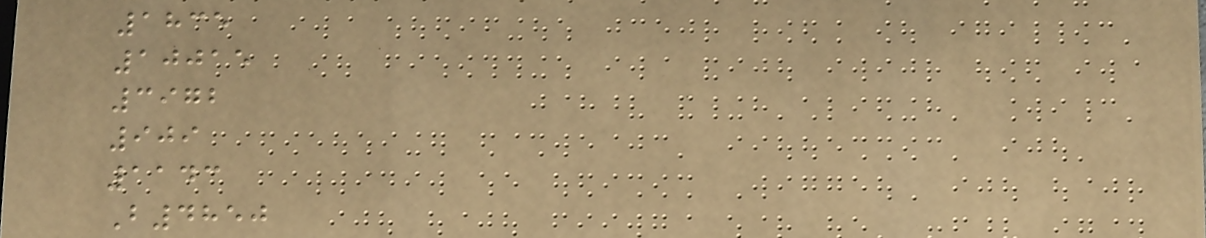1835
10015
3972
909
1143
B4850
